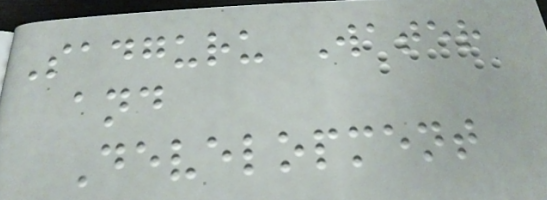Sadguru Water
and
Development
